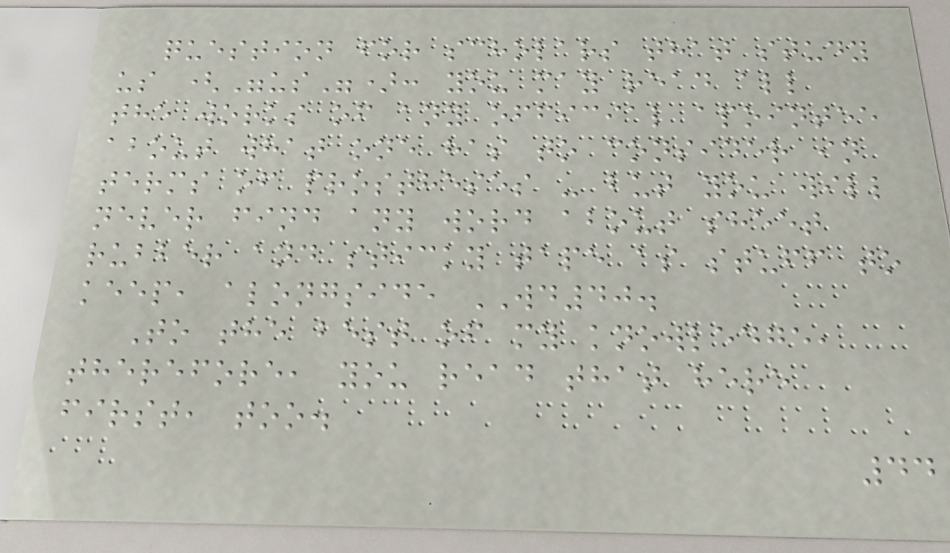question for scholars that study
us ("us"): you may read all
the works of any official apointee
about what one has to consider in
terms of prostheses - but you will
never find any word about sheet
rubber and sticky tape as stuff to
keep, alongside WD40.
To the best of my knowledge,
therefore, you read that here
first, too.
44
